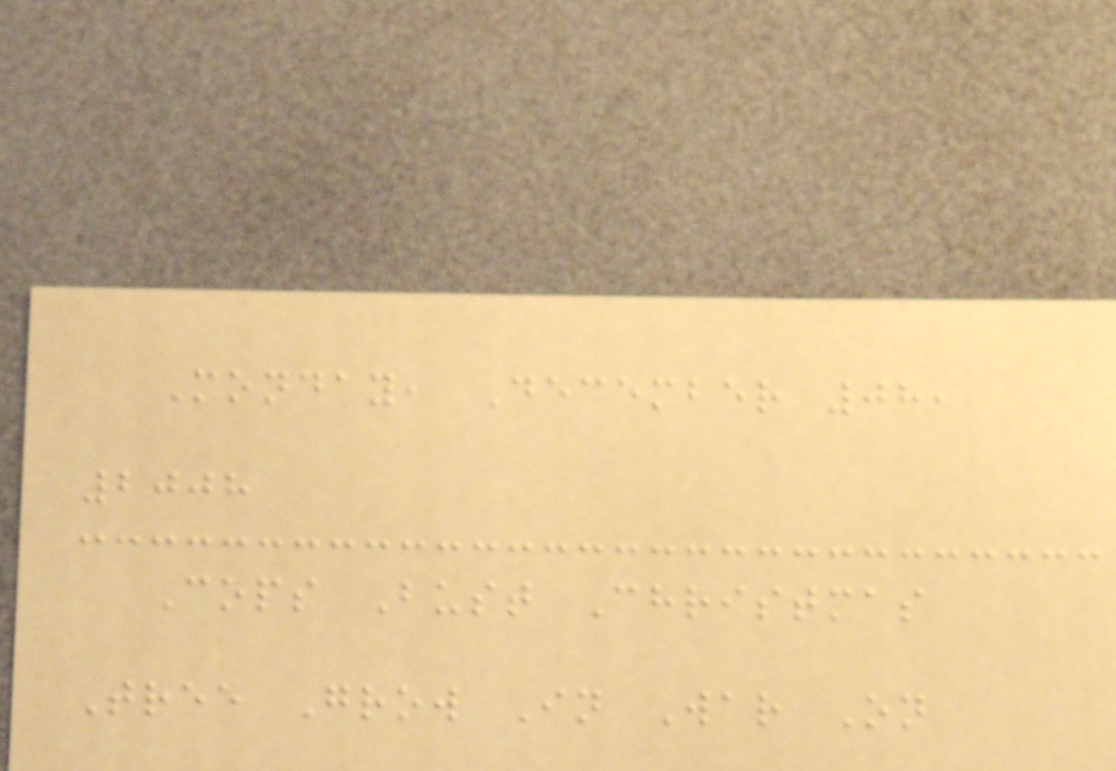Monday, December 08,
2008
Cops Bust Christmas
Tree Grow In War On
